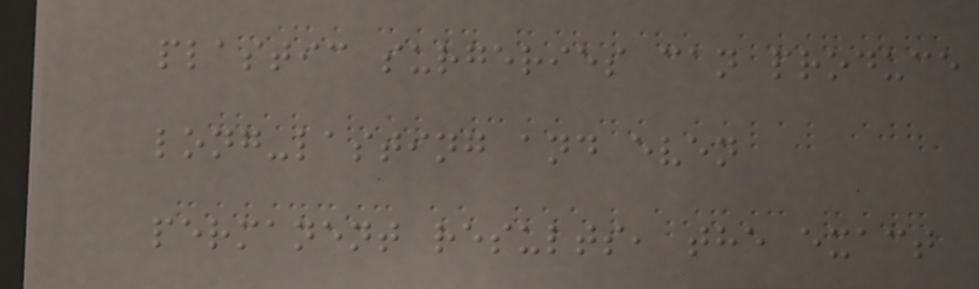plastic surgeries can produce
long-lasting and even
permanent results, the exact
